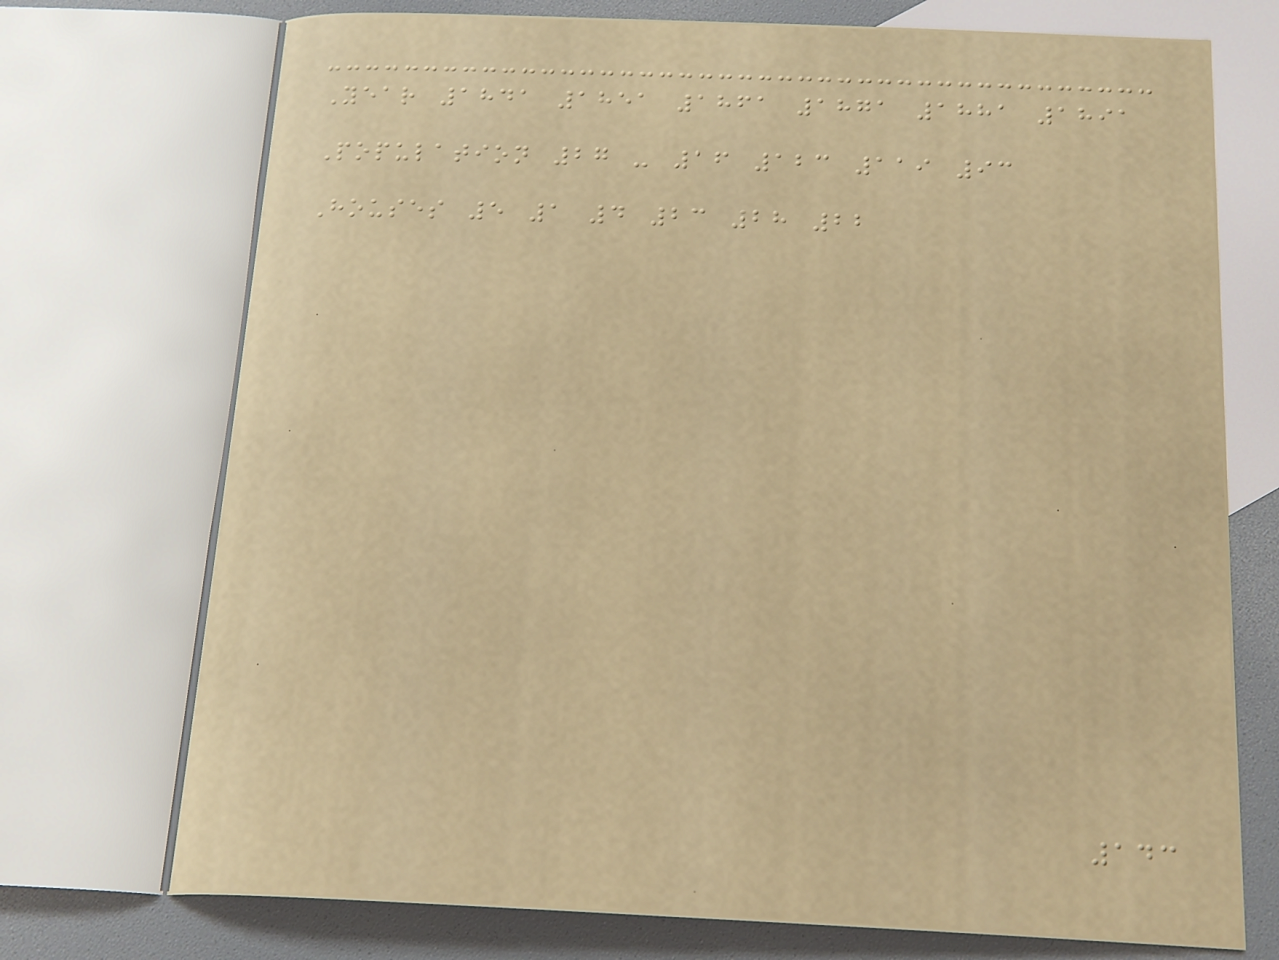Year 1841 1851 1861 1871 1881 1891
Population 27 - 16 123 119 93
Houses 5 1 4 23 28 22
143
